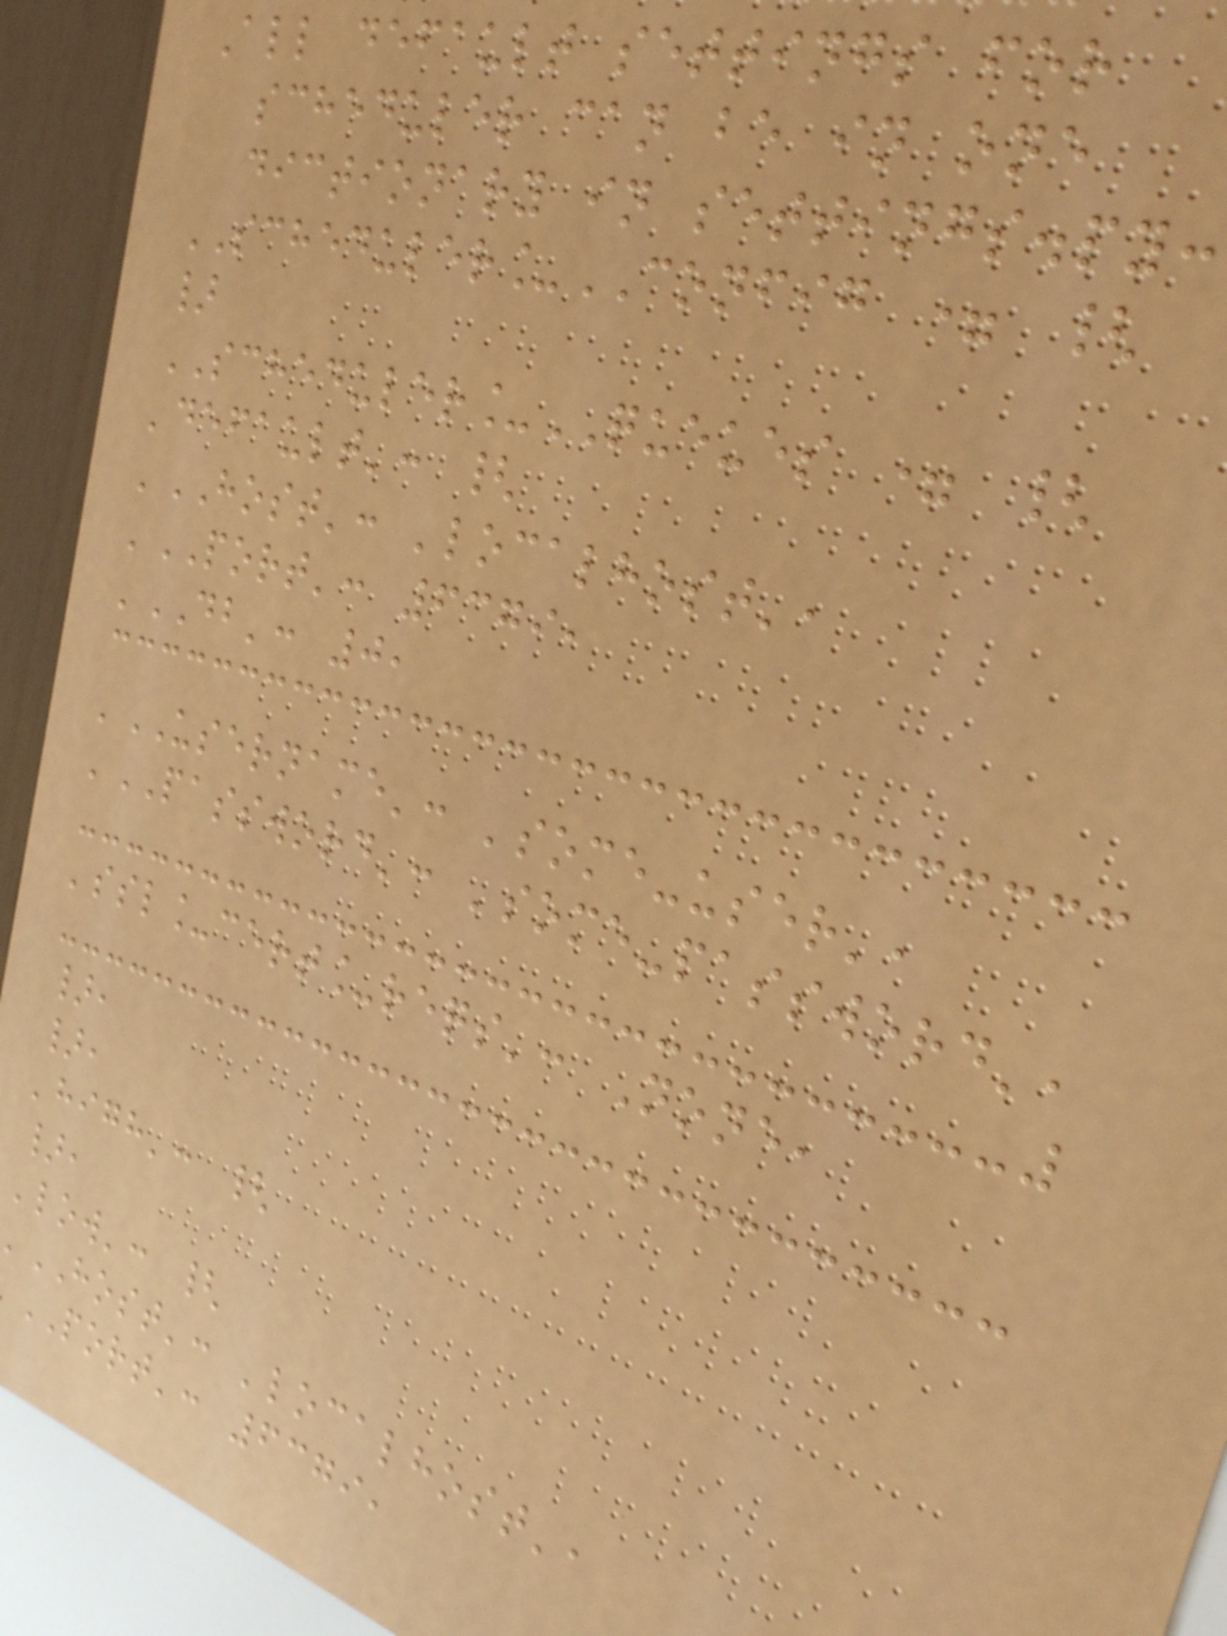All default settings for
scheduler can be in one
dictionary in settings.py:
SCHEDULER_CONFIG = {
}
SCHEDULER_QUEUES = {
'default': {
'HOST': 'localhost',
'PORT': 6379,
'DB': 0,
'USERNAME': 'some-user',
'PASSWORD': 'some-password',
'ssl_cert_reqs': None,
},
},
'high': {
},
'low': {
'HOST': 'localhost',
PORT': 6379,
